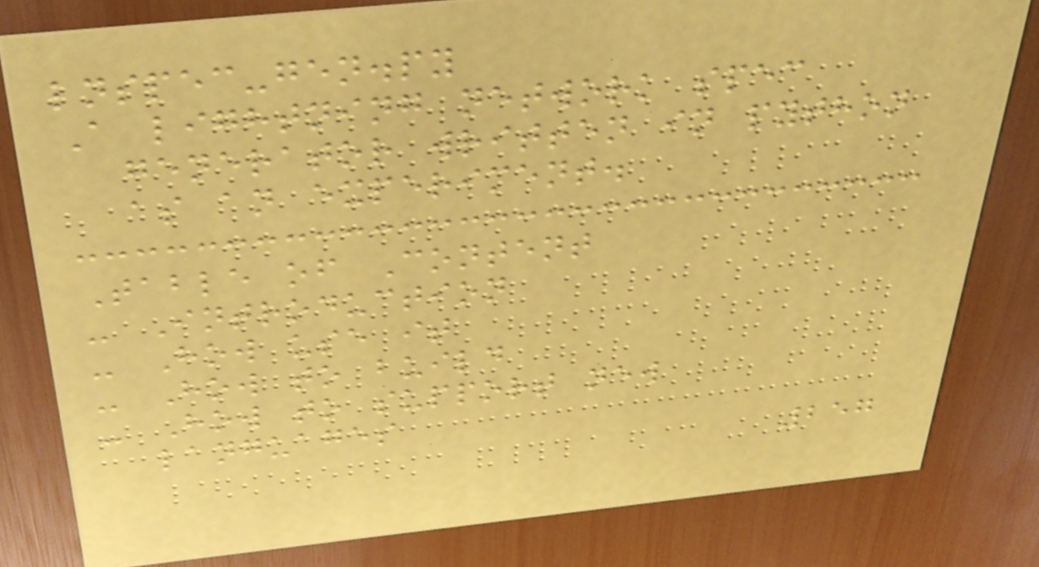lnspec-gen.py
A lightning network spec
generator written in python
as an experiment.
Table of Content
- Introduction
- How use it
- How to build
- How to support new
languages
257
